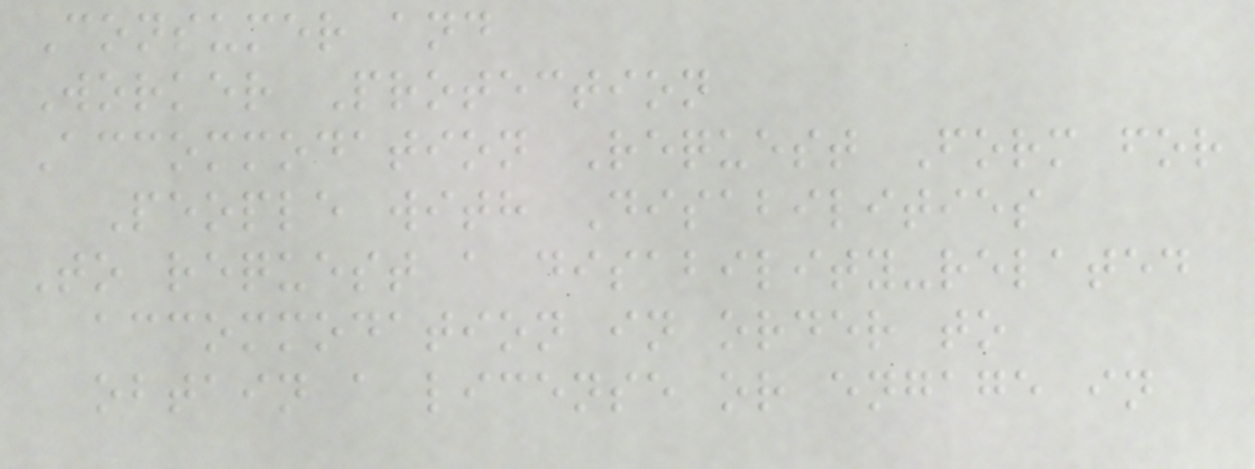Consumer and
Worker Protection
Accommodation Request Form for
People with Disabilities
To request a disability-related
accommodation in order to
obtain a license or engage in
